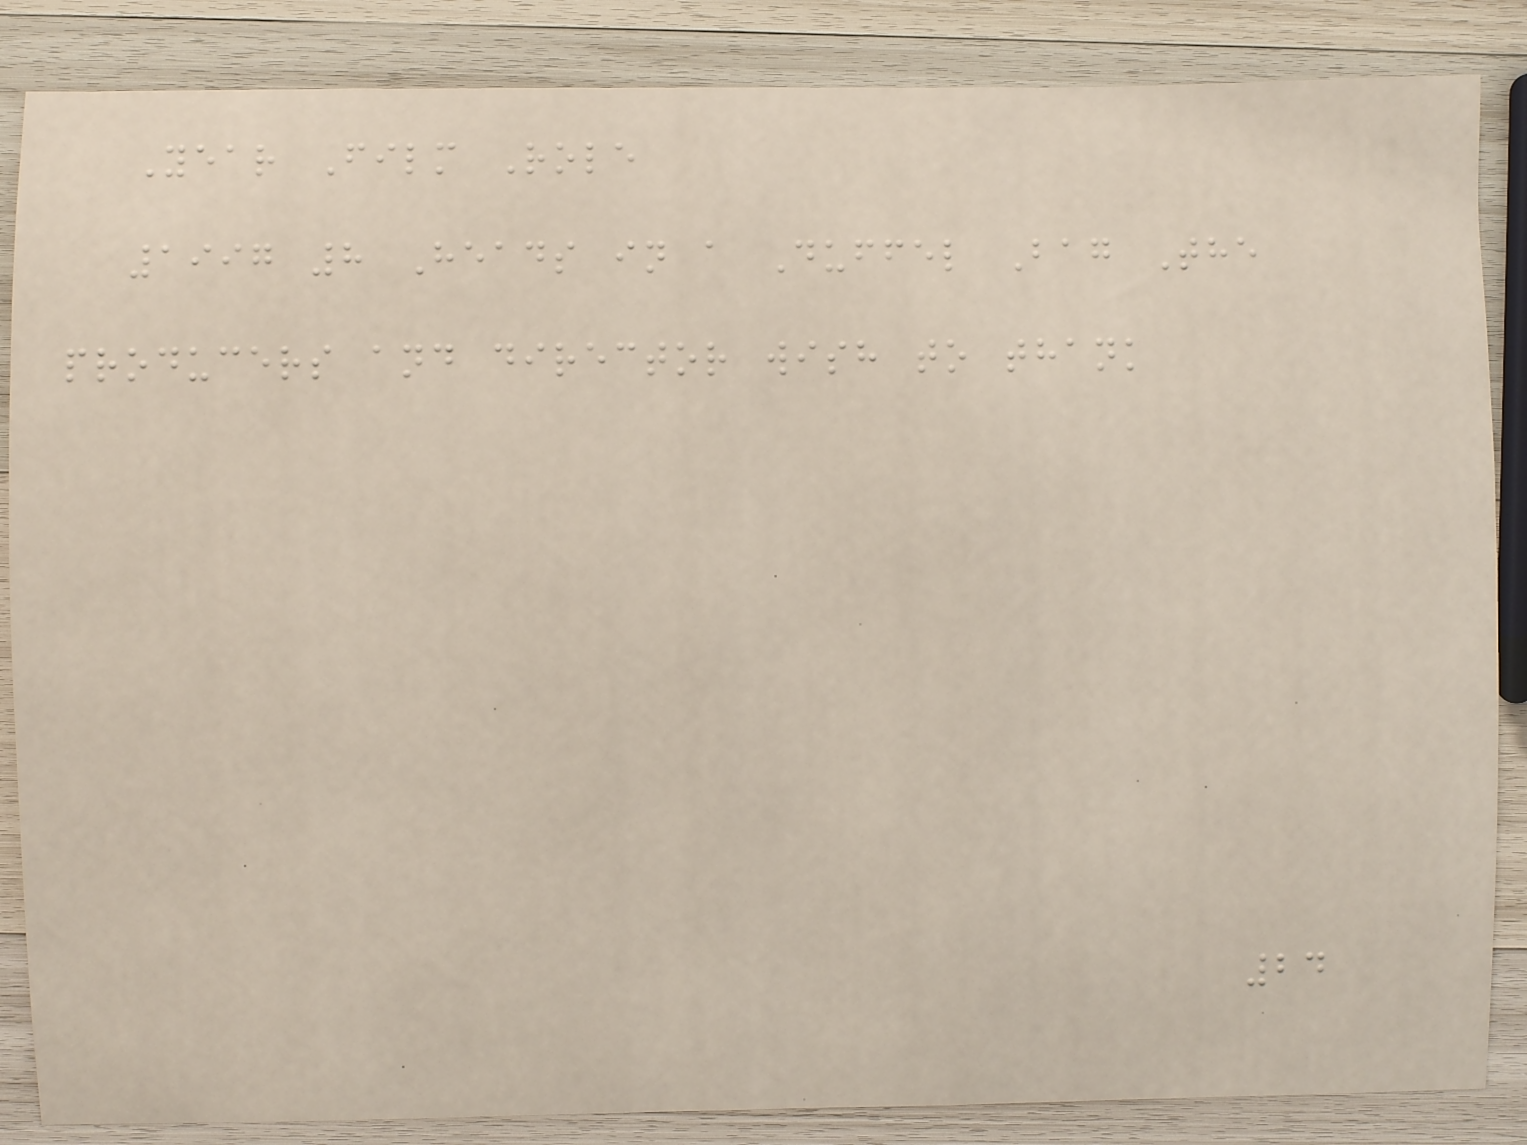Year Film Role
1997 8 Heads in a Duffel Bag The
producers and director wish to thank
24
